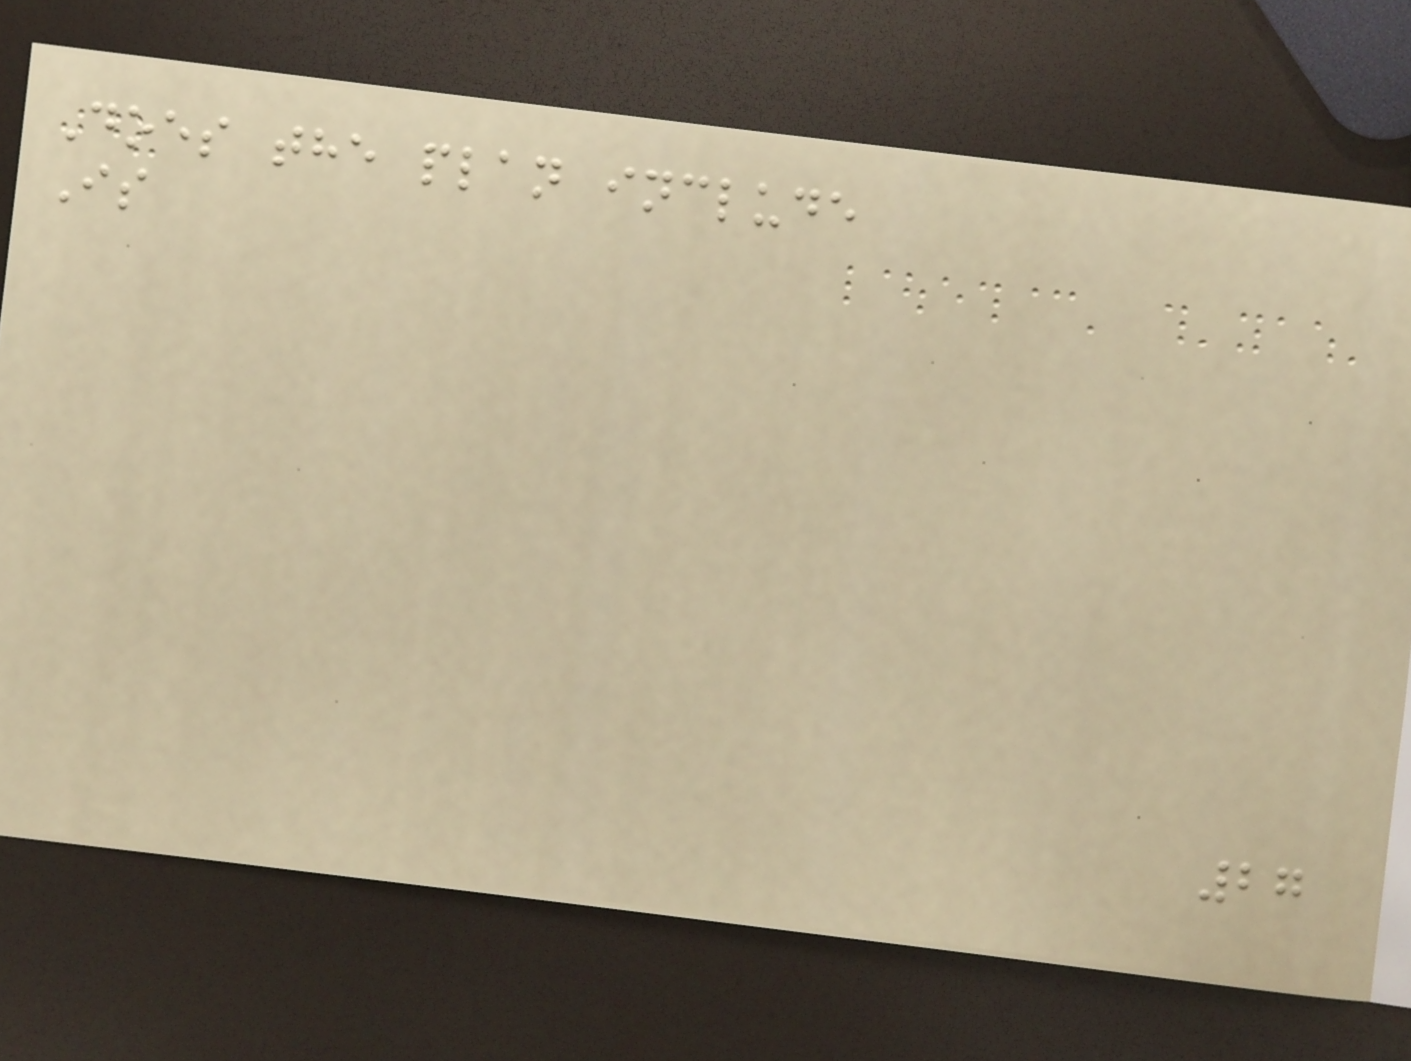Does the plan include
Is
27
